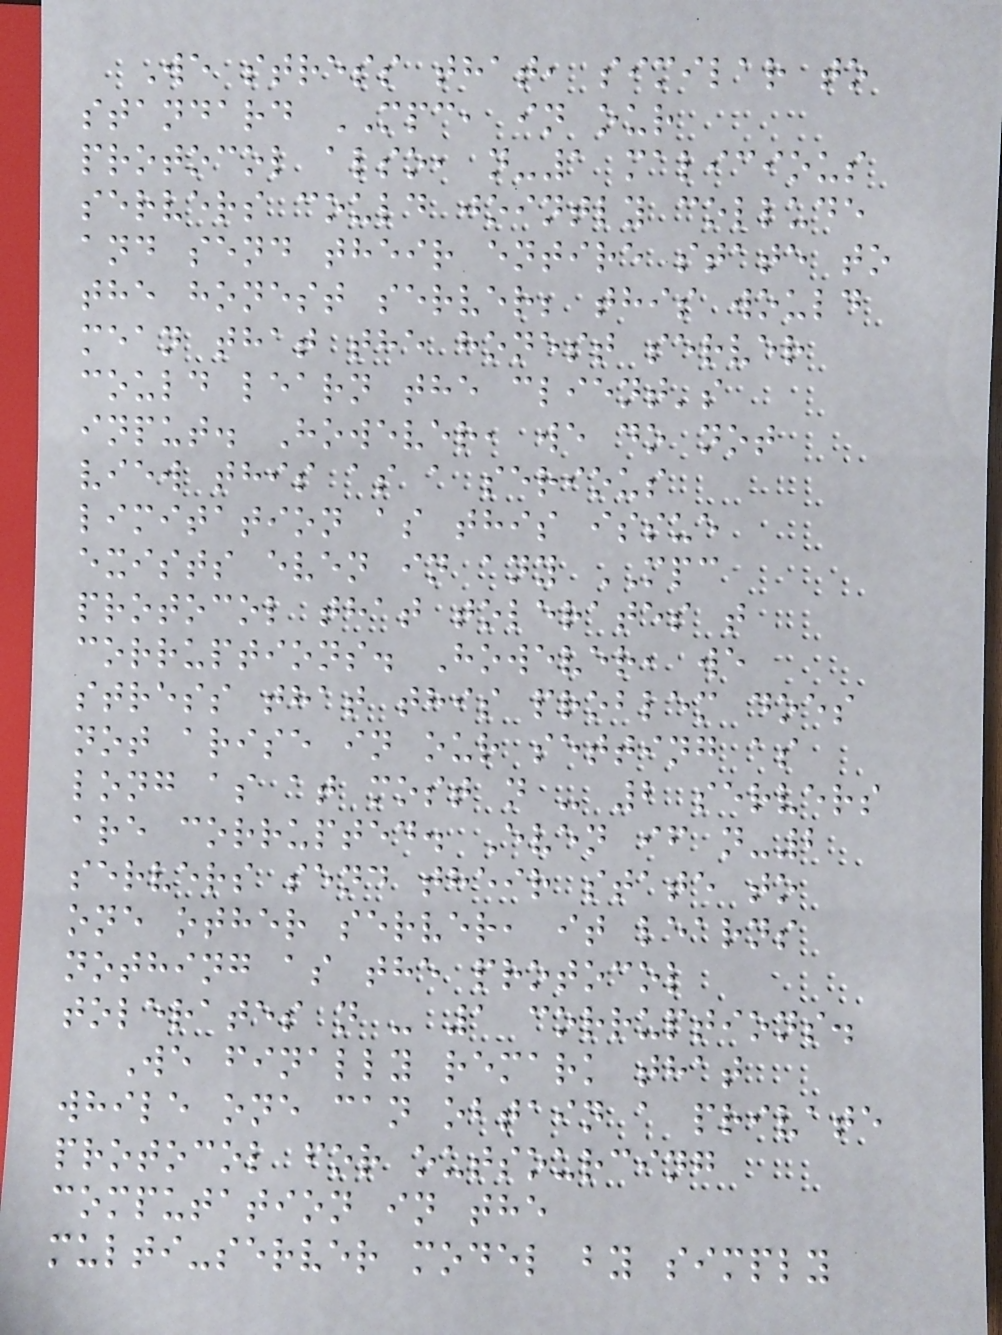We stress that, similar to
standard MPC, in our
protocol also, n-1 malicious
servers could jointly collude
and send their entire state to
the honest server; this would
mean that the honest server
could learn the client's
input. However, we do not
view this as a serious
limitation as this issue
exists even in any MPC
protocol that tolerates t
corruptions. However, we
stress that this problem does
not arise in our setting as
long as at most n - 2 servers
are corrupted. Even if n-2
servers send their state to
one other server, it learns
nothing as the protocol
tolerates n - 1 corruptions.
We finally remark that
while one can obtain a private
protocol for outsourcing
computation in the
multi-server model by simply
